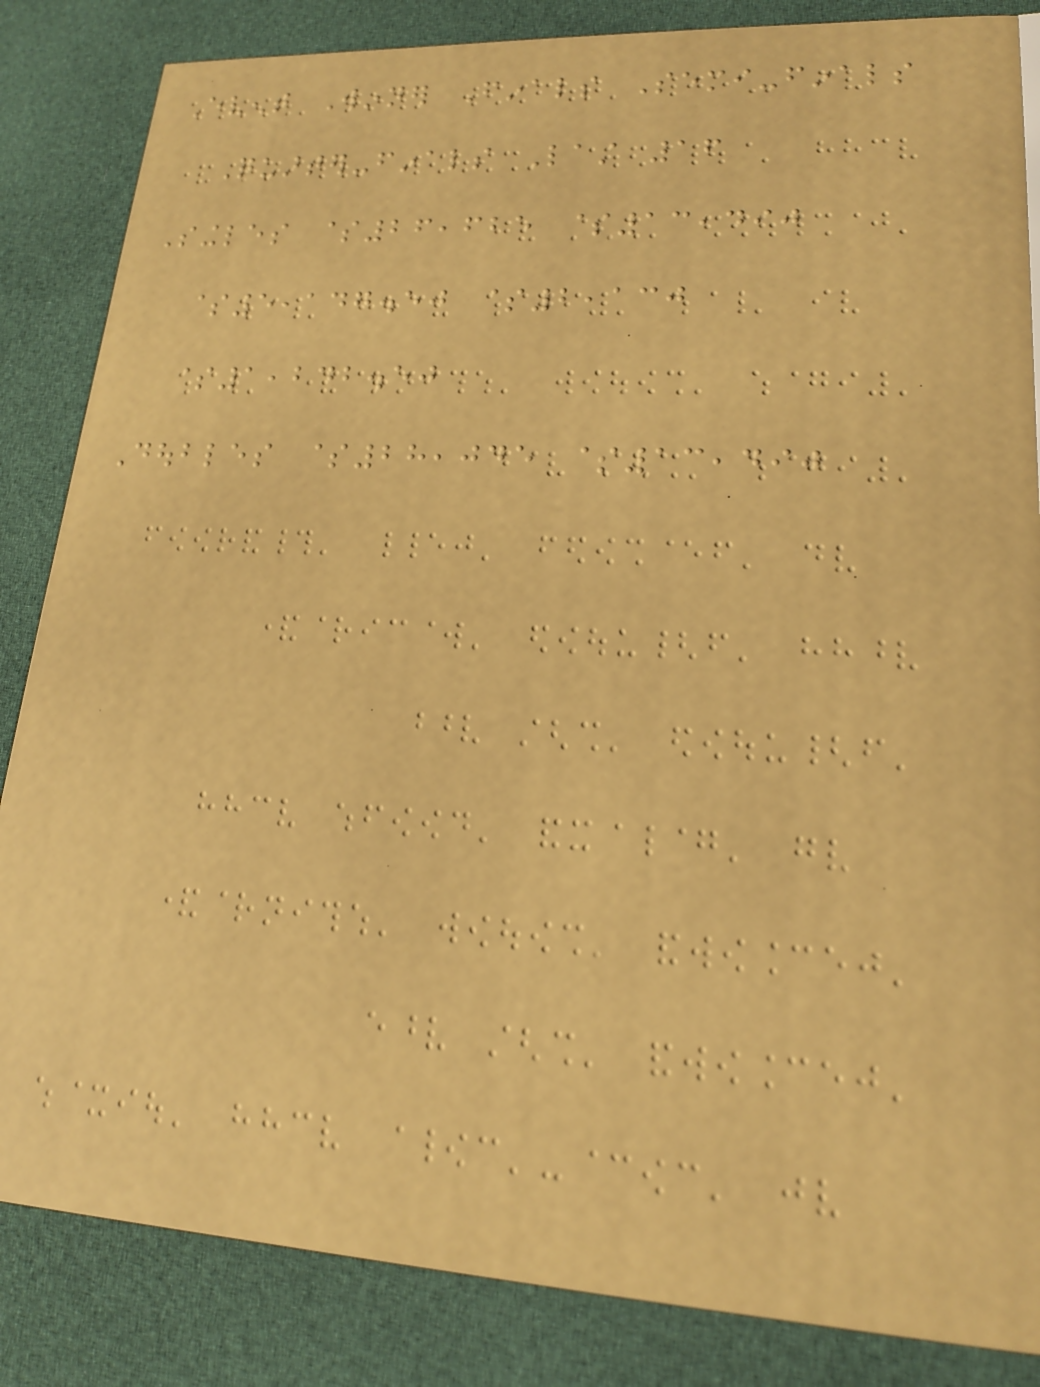Event Winner Finals Semi-finals
Quarter-finals Last 16
Singles $26,625 $13,490
$5,147.50 $2,130
$1,242.50
Doubles $28,045 $13,490
